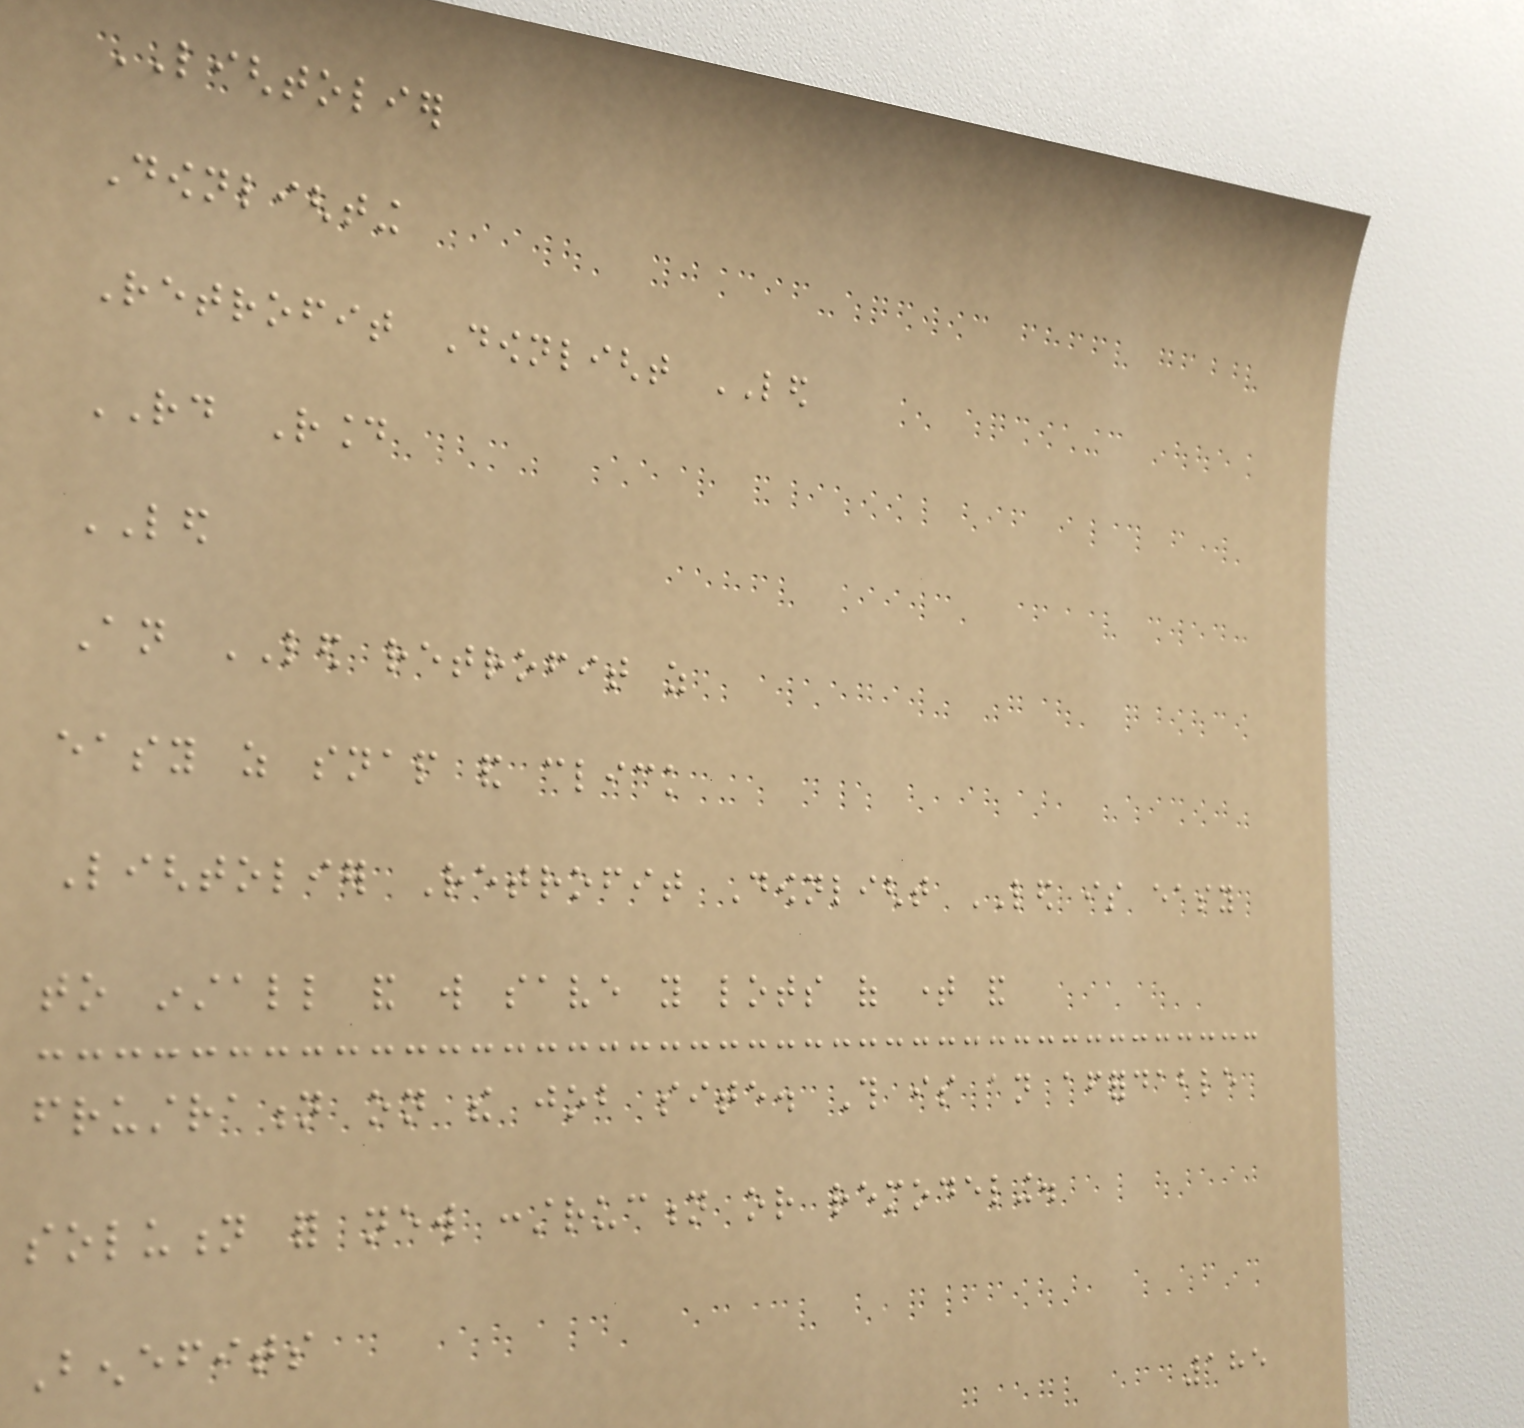LIGHTOLIER
Downlighting
Retrofit Downlight LED
RD Round
LED
An LED retrofit as
easy as snap and click
Lightolier Retrofit Downlight LED is easy
to install and will save you lots of time and
frustration on the job site. This is an affordable
solution for new construction or remodeling.
Benefits
185
